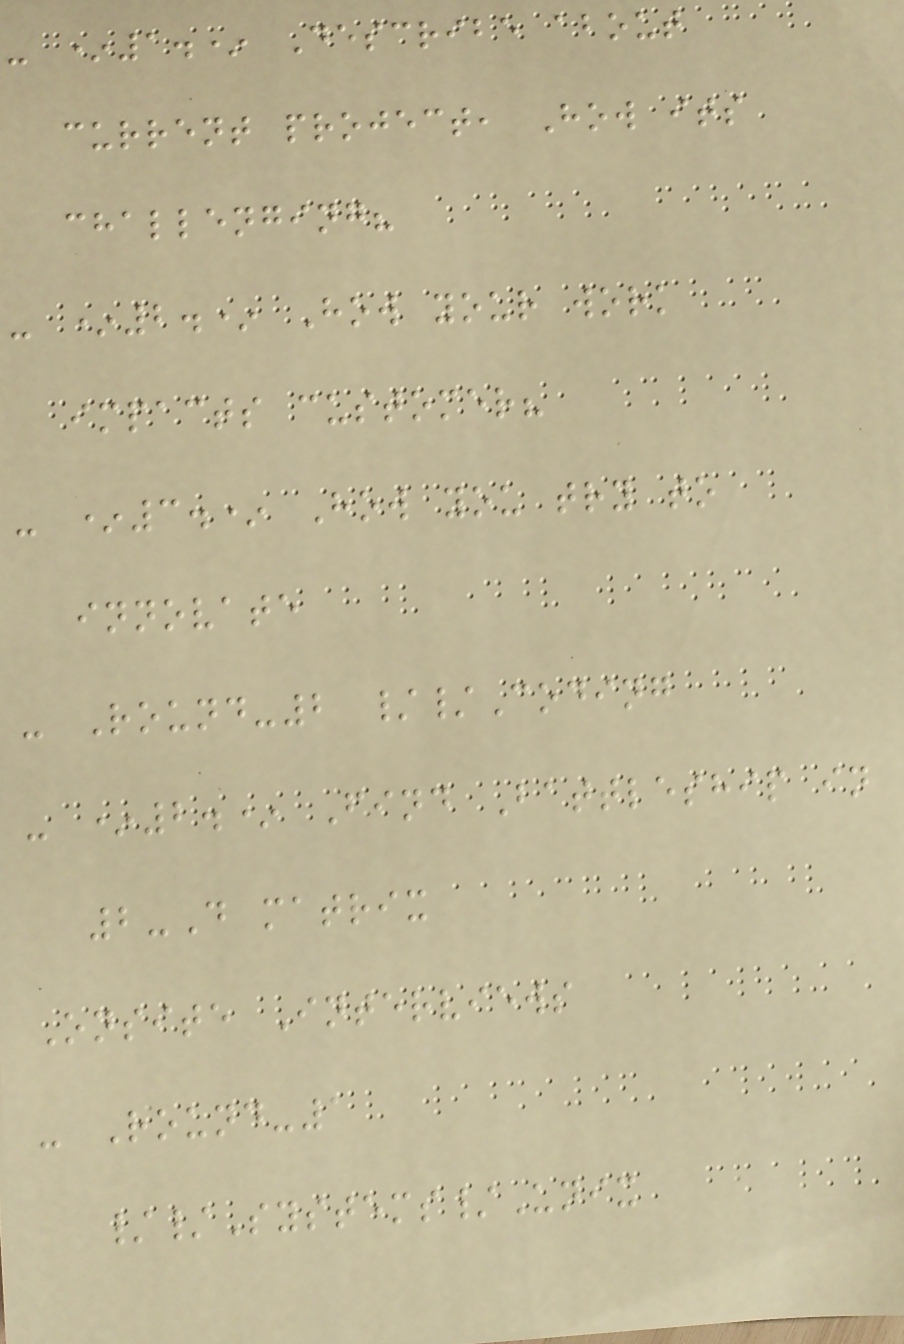- *1.* Describe about
current project, How its
challenging?
- *2.* How your work
impacts customer?
- *3.* How you try to
innovate
- Round-2 //Coding
- *2.* Find Battleship in
2-D matrix
Onsite Interviews
- Round-1
//Systems/Unix
